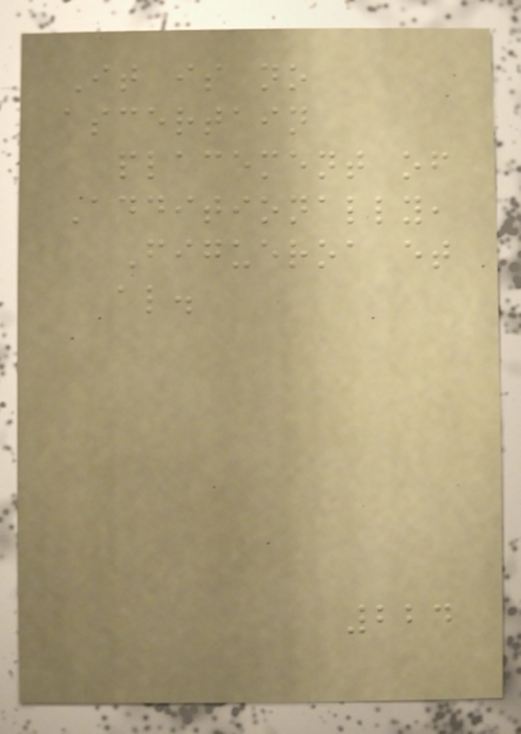It is no
ascertain
placement of
Additionally,
Figueroa et
al.
224
